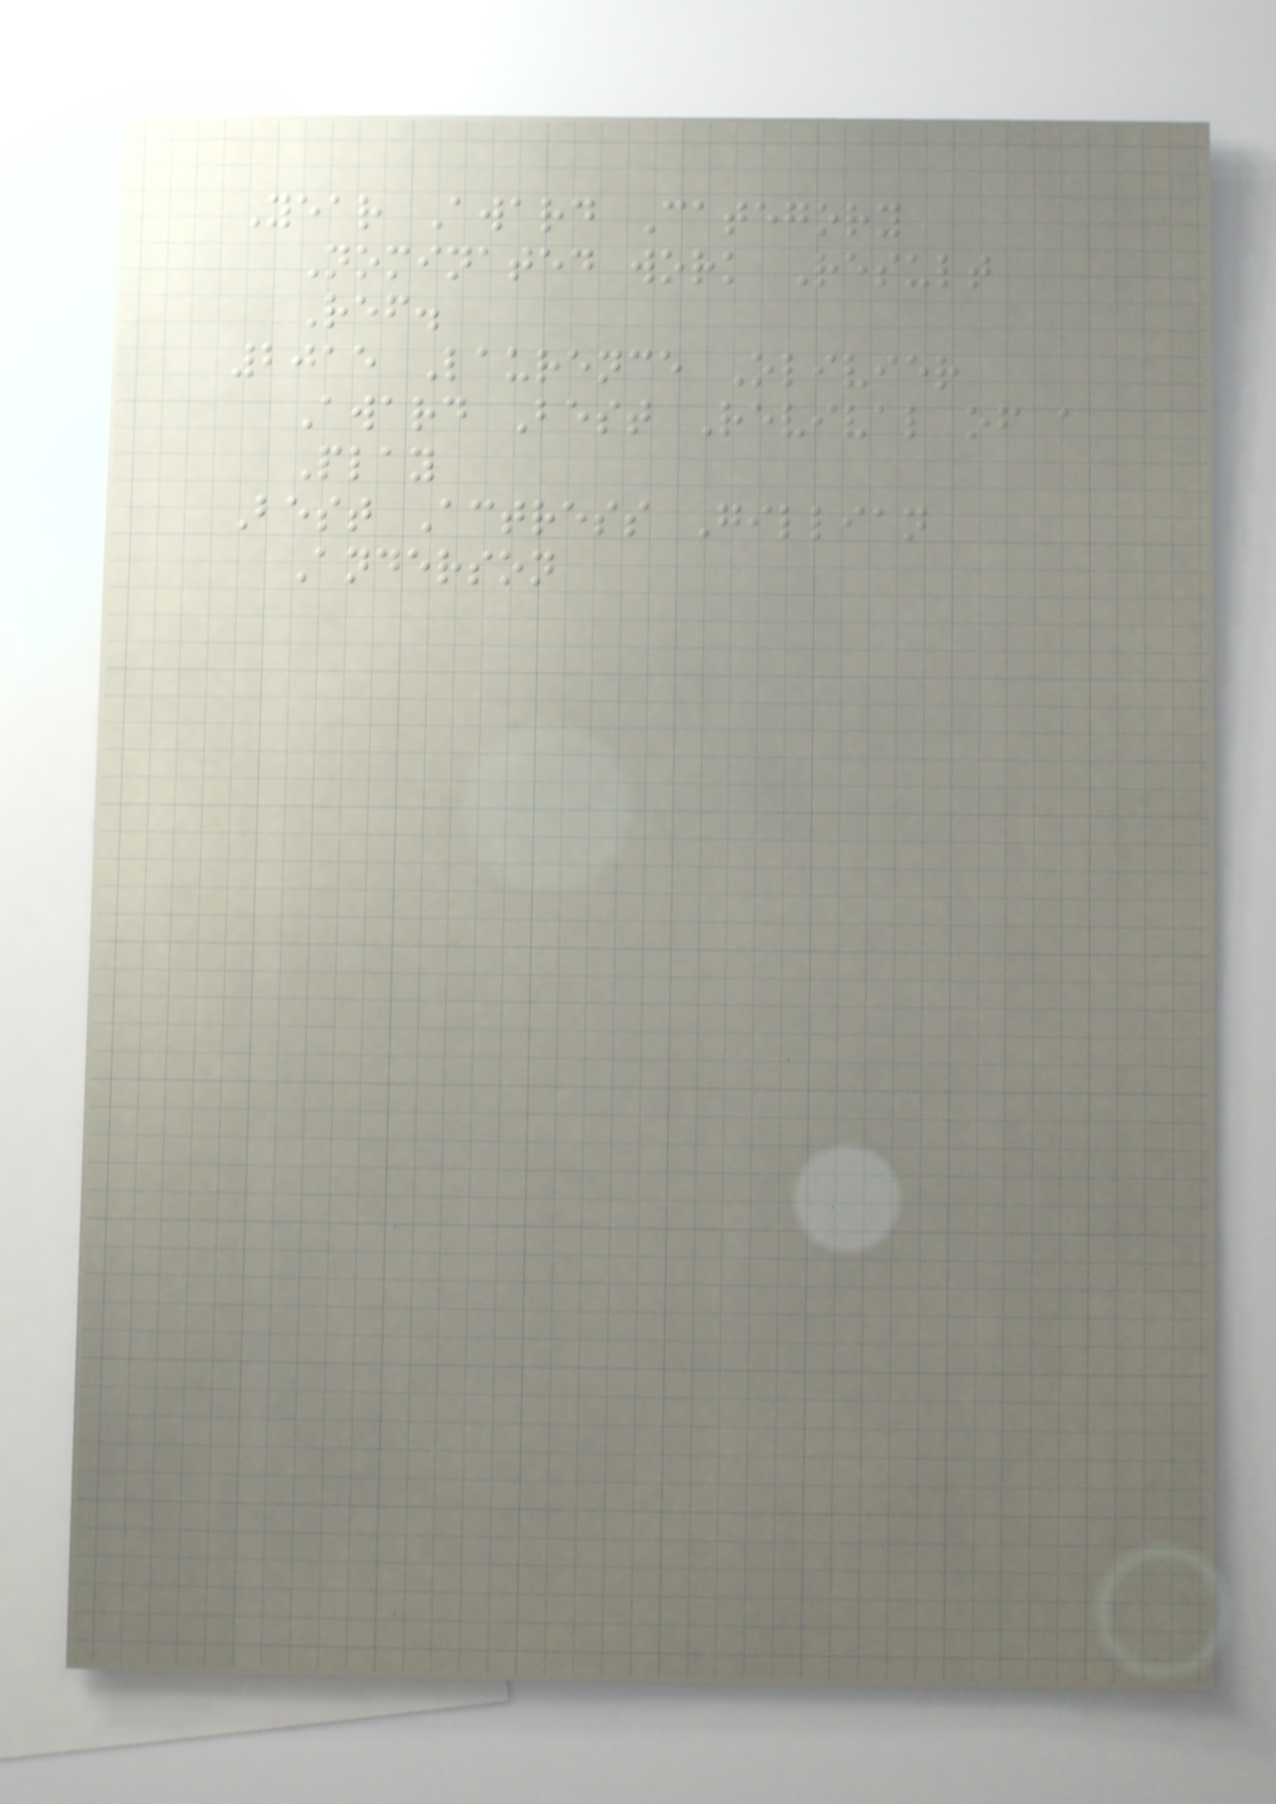Year Award Category
Nominated work Result
Ref.
2015 Laurence Olivier
Award Best Revival of a
Play
Best Actress Gillian
Anderson
